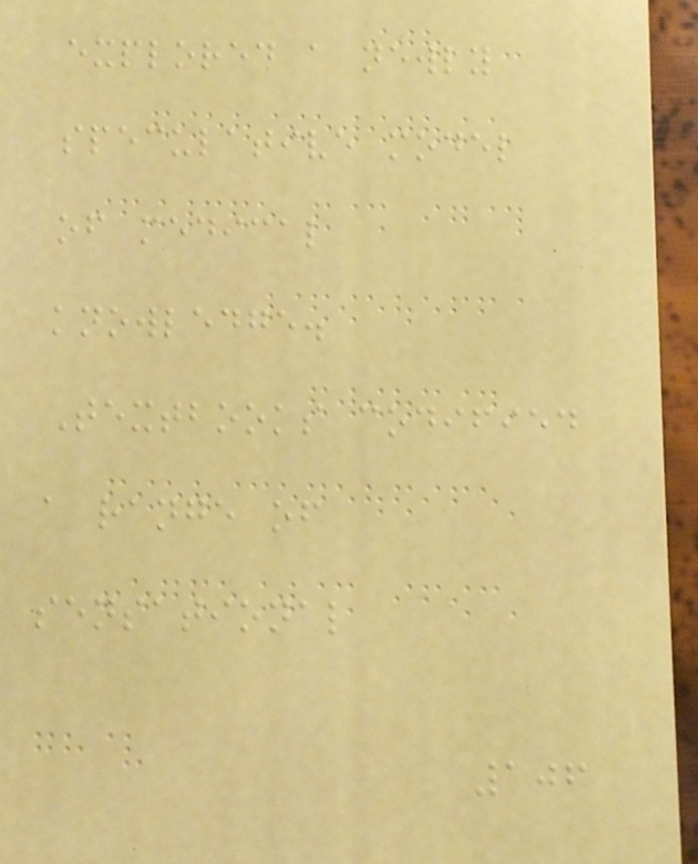explored a newly
speculative model
of medical
knowledge.
Textbooks codified
a range of
sensational
106
